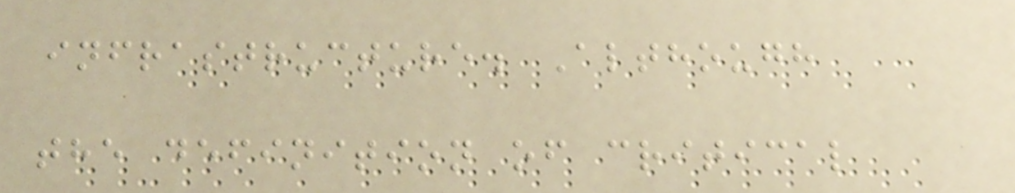infrastructure. Although
the definition of critical
